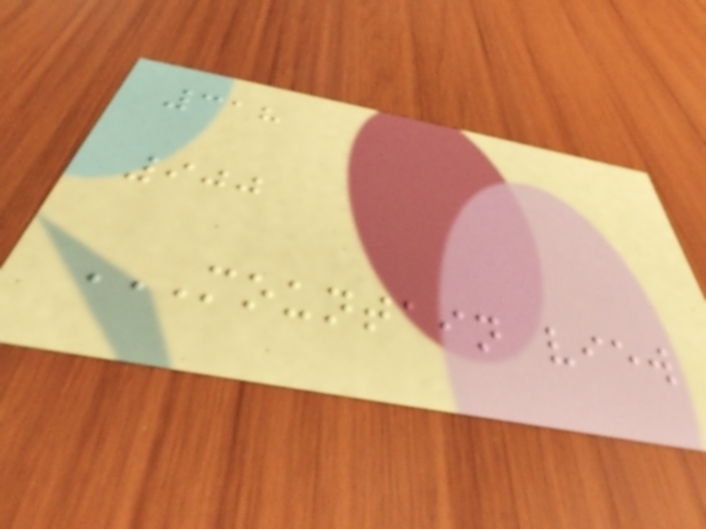318
900
MOUNTAIN VIEW
